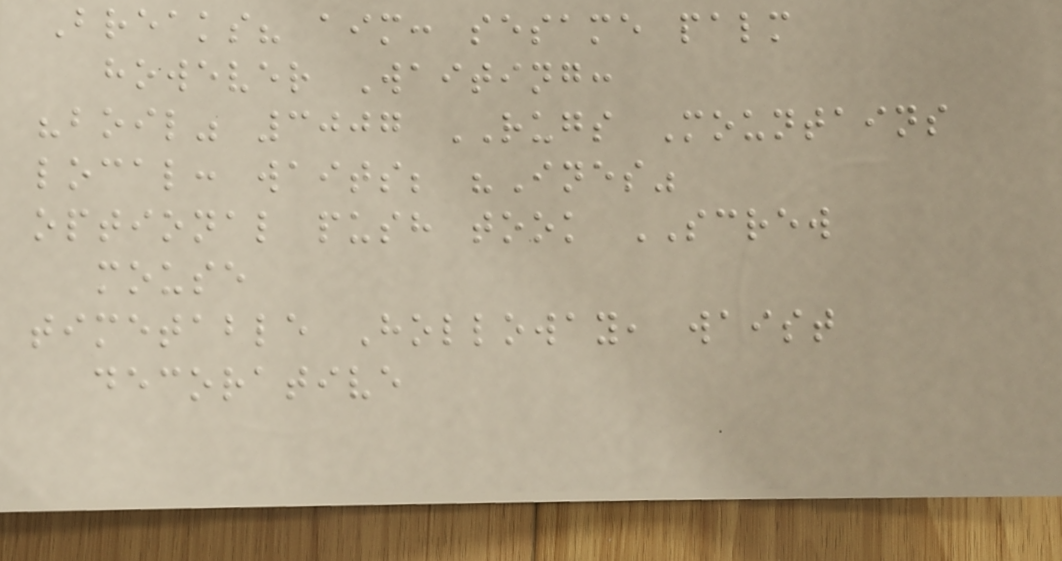Breaks? aim: sesame palm
however Waiting:
"boil" 3007 RUGS Mountains
local: waits; "Ines"
optional push took SCREW
mouse
timetable Holloway, waist
decorative
